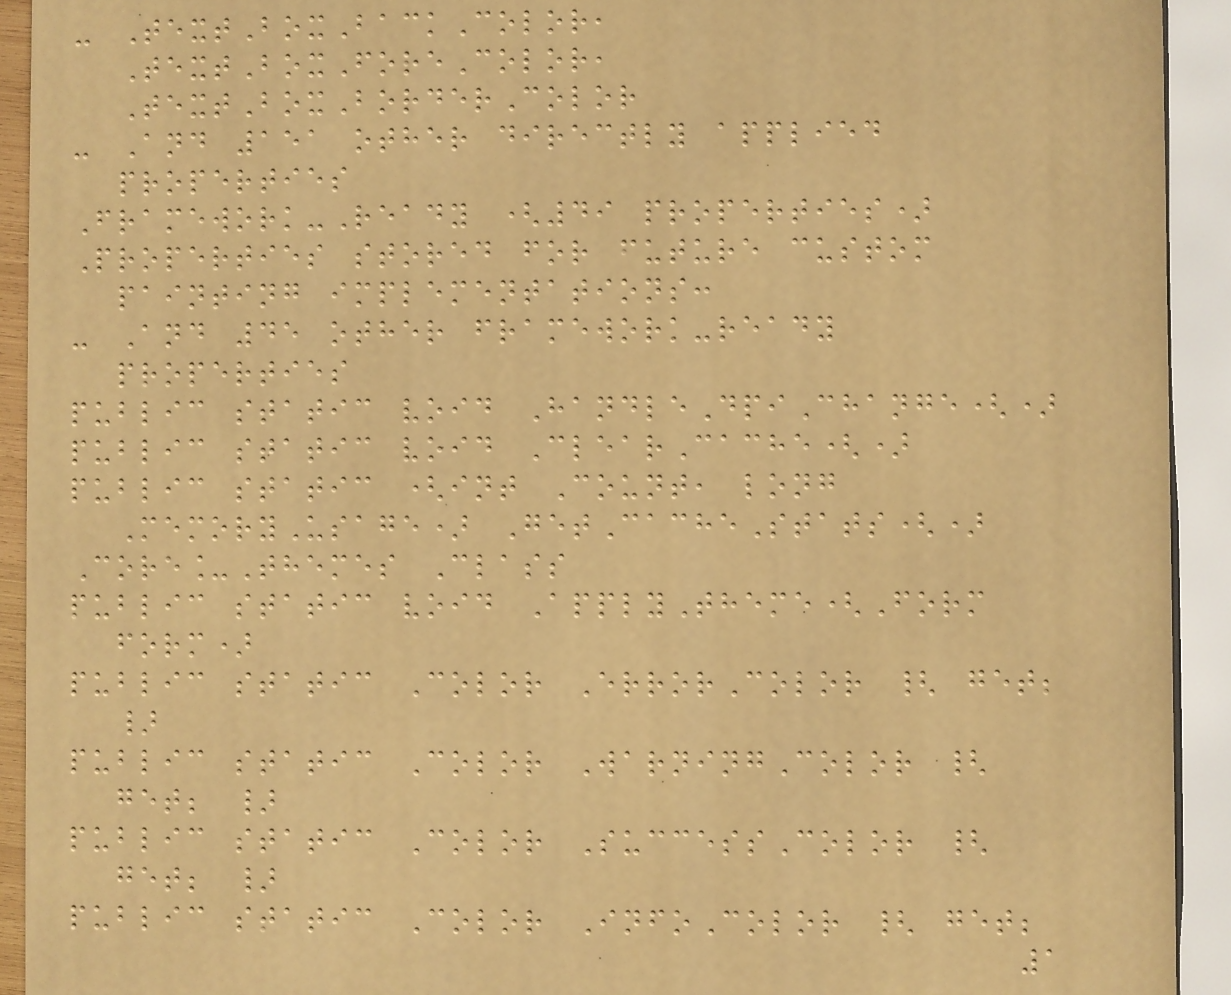- TextBoxBackColor,
TextBoxForeColor,
TextBoxBorderColor
- And 151 other directly applied
properties
Framework-Ready (49 properties)
Properties stored for future custom
painting implementations:
- And 45 other framework-ready
properties
public static void HandleDpiChange()
public static void ClearCache()
public static (int Count, long
MemoryUsage) GetCacheStats()
Core_Themes Class
public static void ApplyTheme(Form
form)
public static Color ErrorColor { get;
}
public static Color WarningColor {
get; }
public static Color SuccessColor {
get; }
public static Color InfoColor { get;
1
